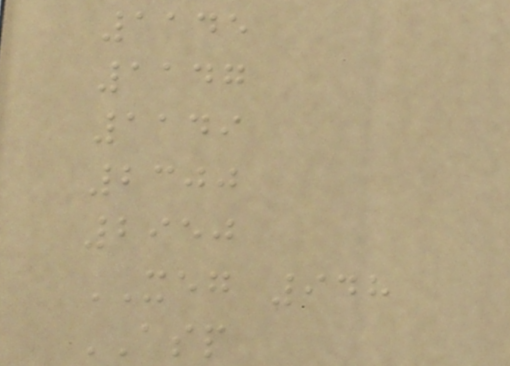1145
1147
1149
2300
2950
XEG 948
ASP
